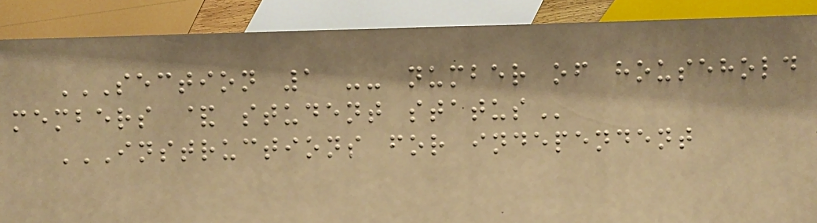SECTION 1 -- NUMBER OF HOUSEHOLD
MEMBERS & STUDENT STATUS
INSTRUCTIONS FOR INDEPENDENT
